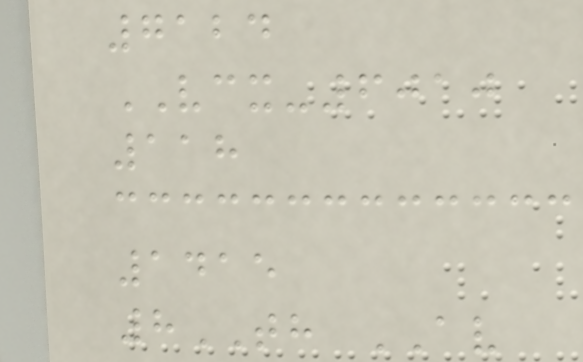7124
VCX-6010
118
1415
8TH AV
